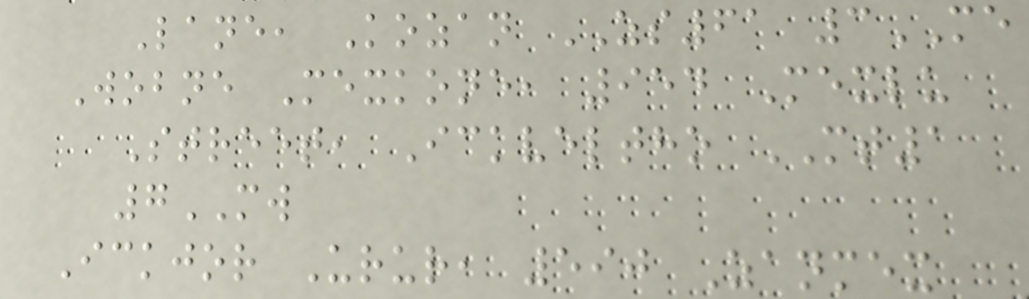Lane, Kozan ZS61 3ME
Wobne Mexkone, 954 Mexlu
Street, Ickveltho MT1
7MW
Ickjor Urur, 590 Zanmex
